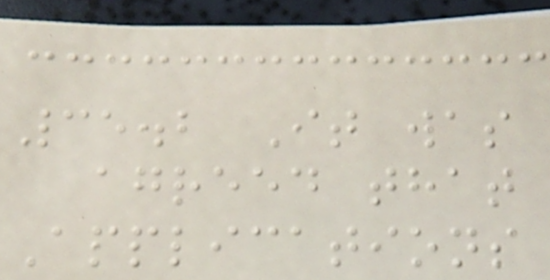35.2 It was
agreed that
Applications
